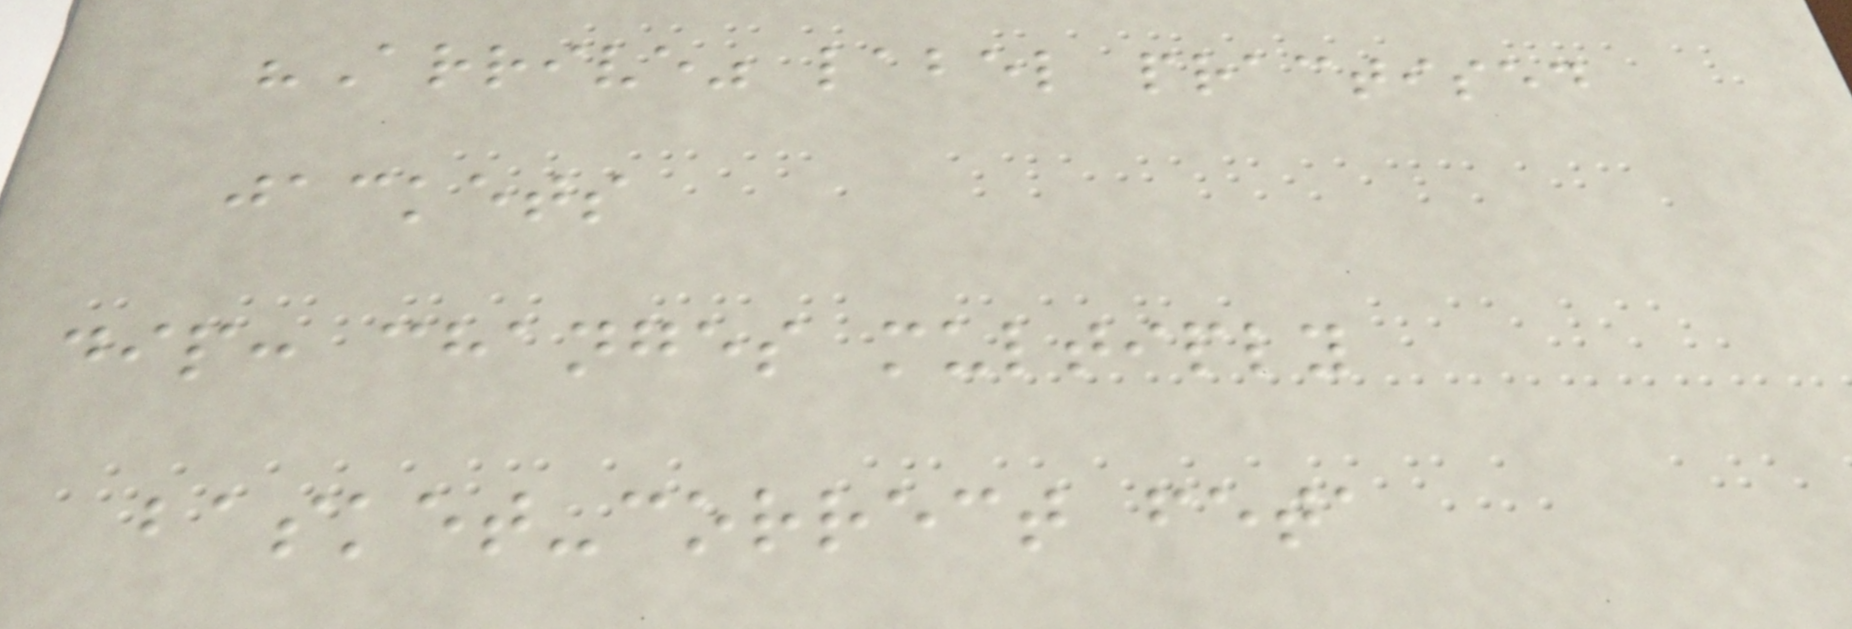"Arrive" label practised
jackets
dip: changes multiply
basket-correct feta
